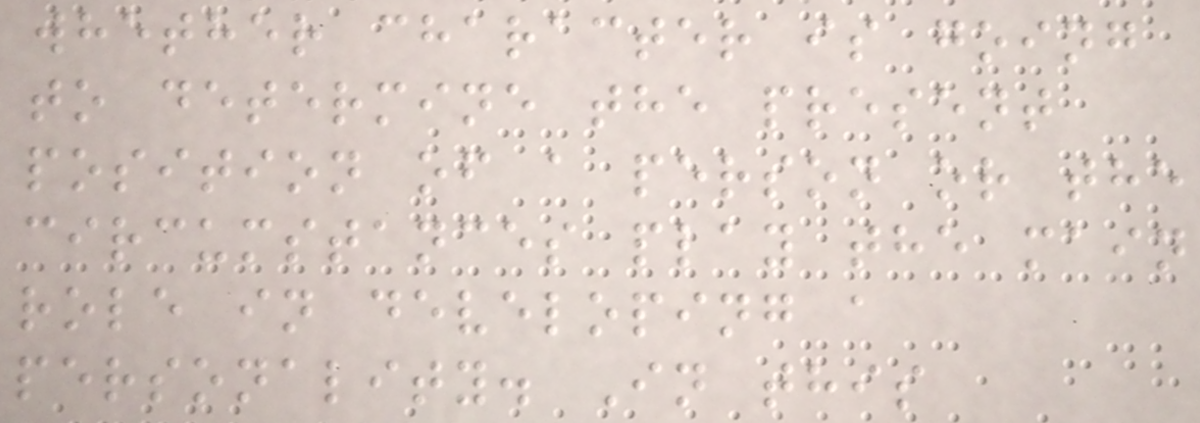whether character is going
to determine the present
position of a person or the
circumstances play the main
role in developing a
personality. In this
